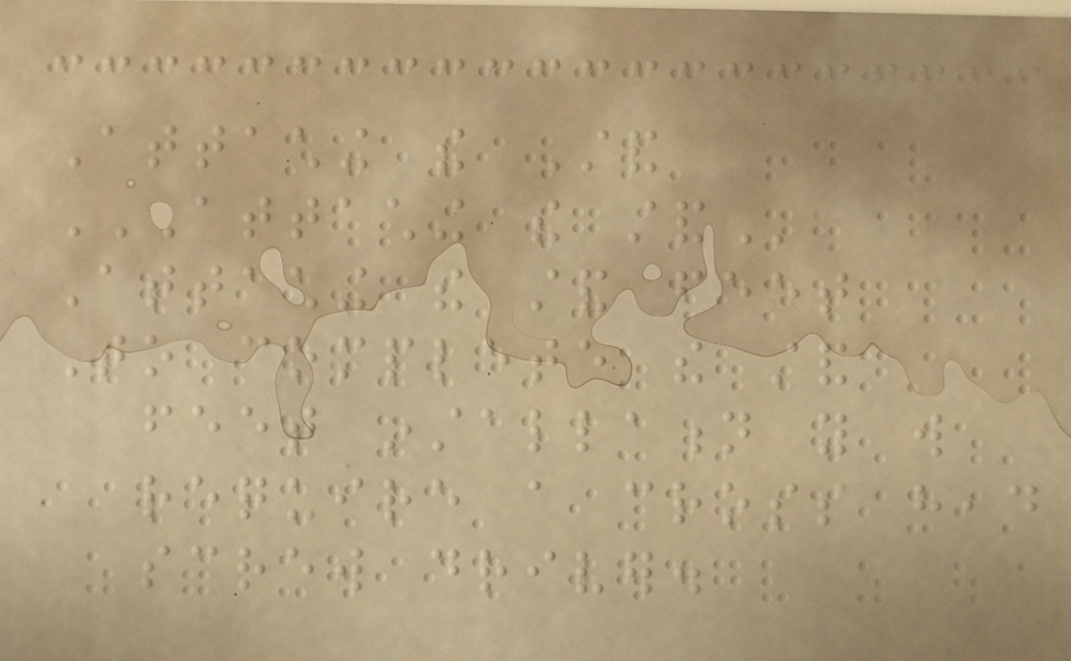Attaching the Stand
ATTACHING THE STAND
Attaching the stand feet
To complete the stand
feet installation you will
require a cross head
screw driver.
